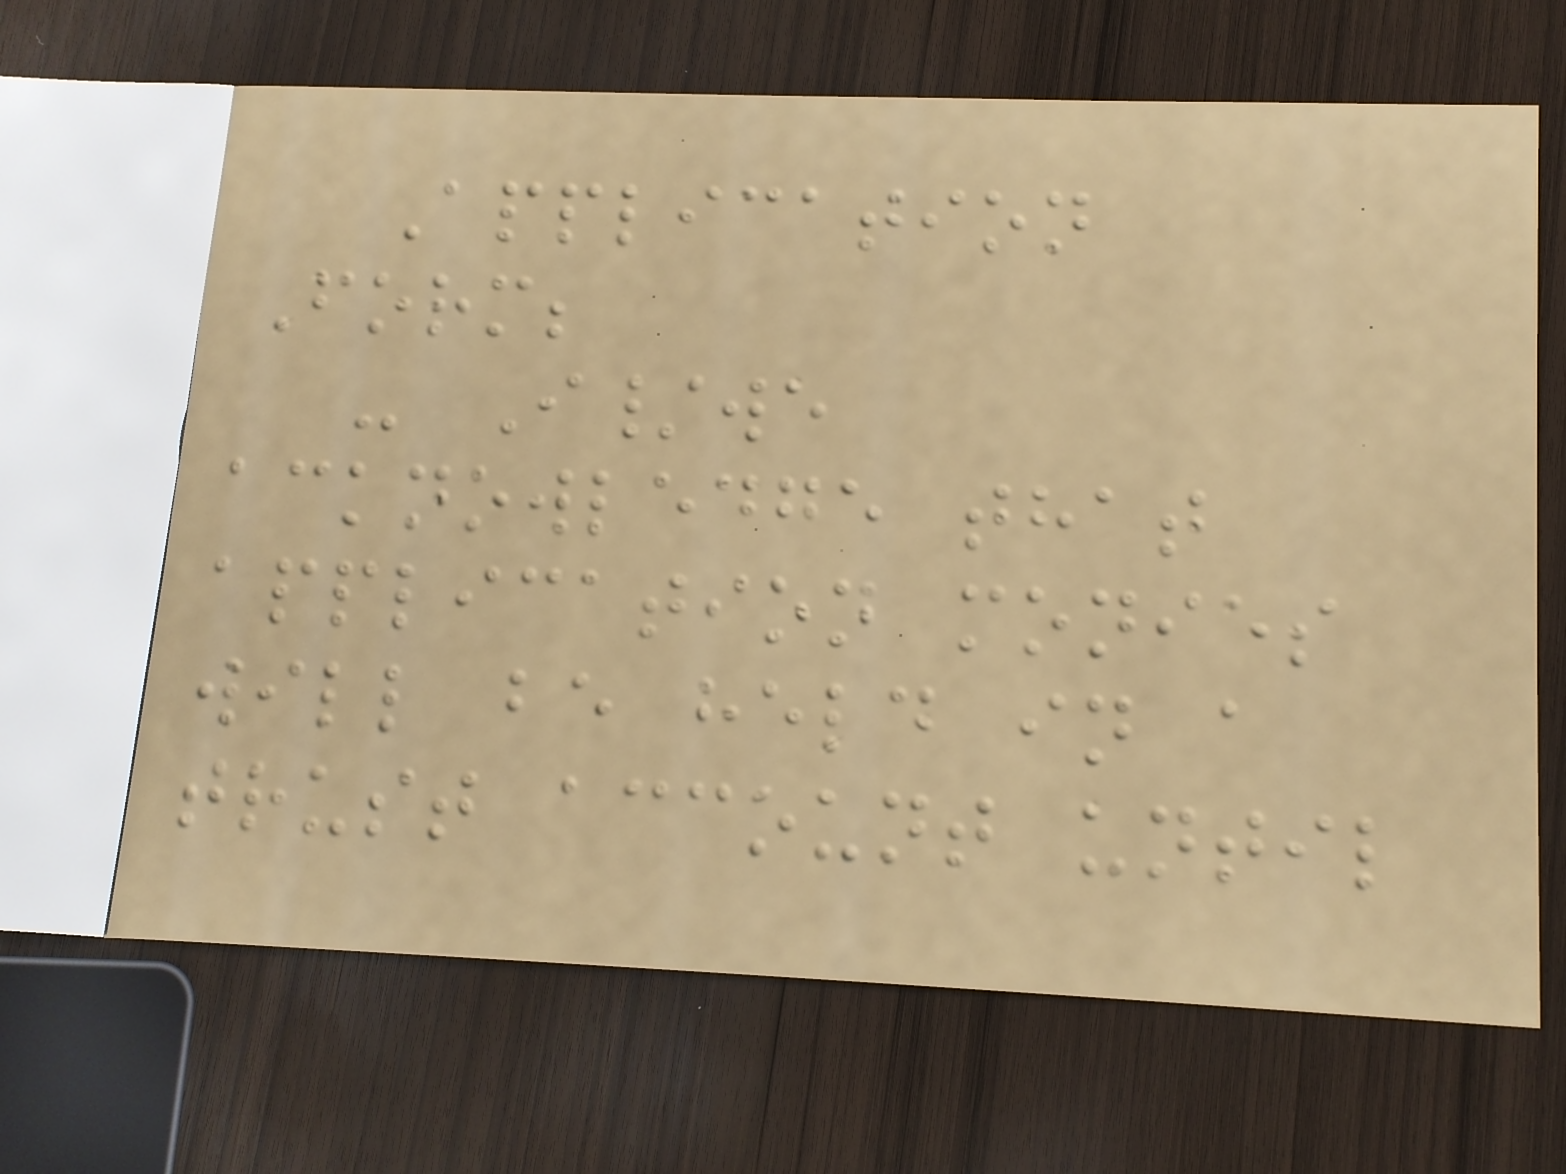Application
Form;
- I/we
acknowledge that
application monies
will be held in a
trust account until
